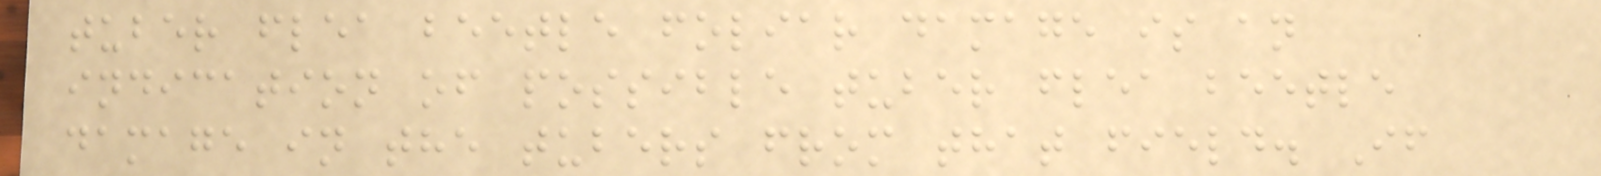tuber flea beetle foliar damage is an
indication of possible tuber flea beetle
damage in the tubers from that field. If
